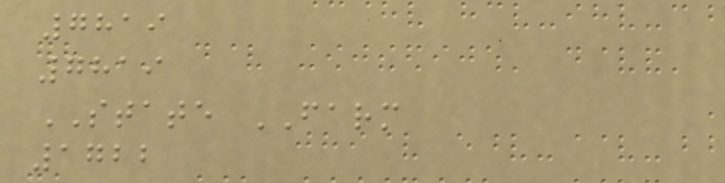7819
7819
STATE FARM
1722
